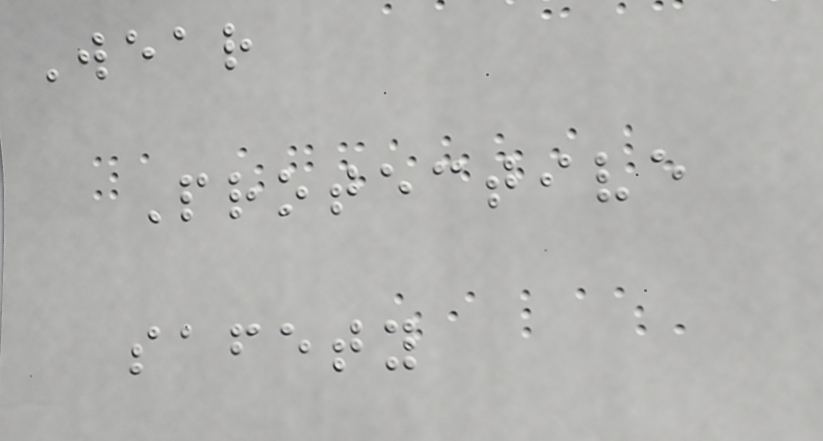Wear
Protective
safety
